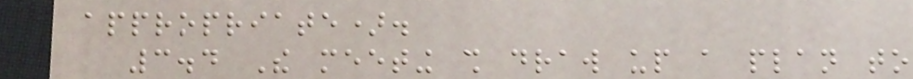appropriate).
3.4 The meeting shall draw up a plan to
